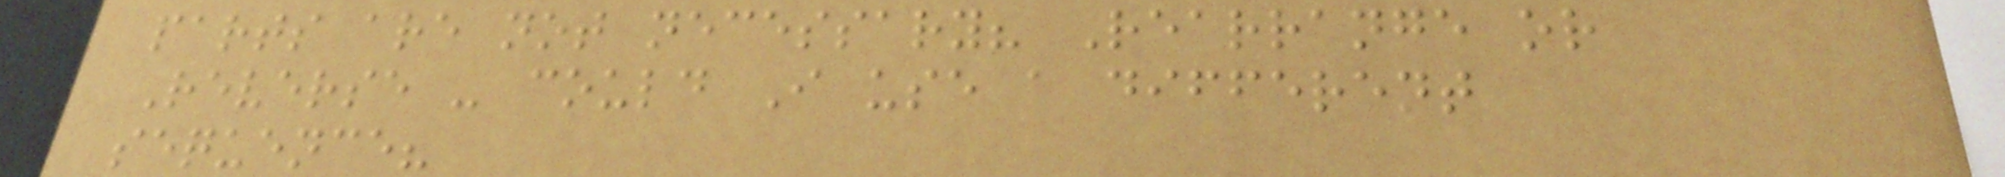parts are not necessary? Rearrange or
Reverse - could I use a different
sequence?
